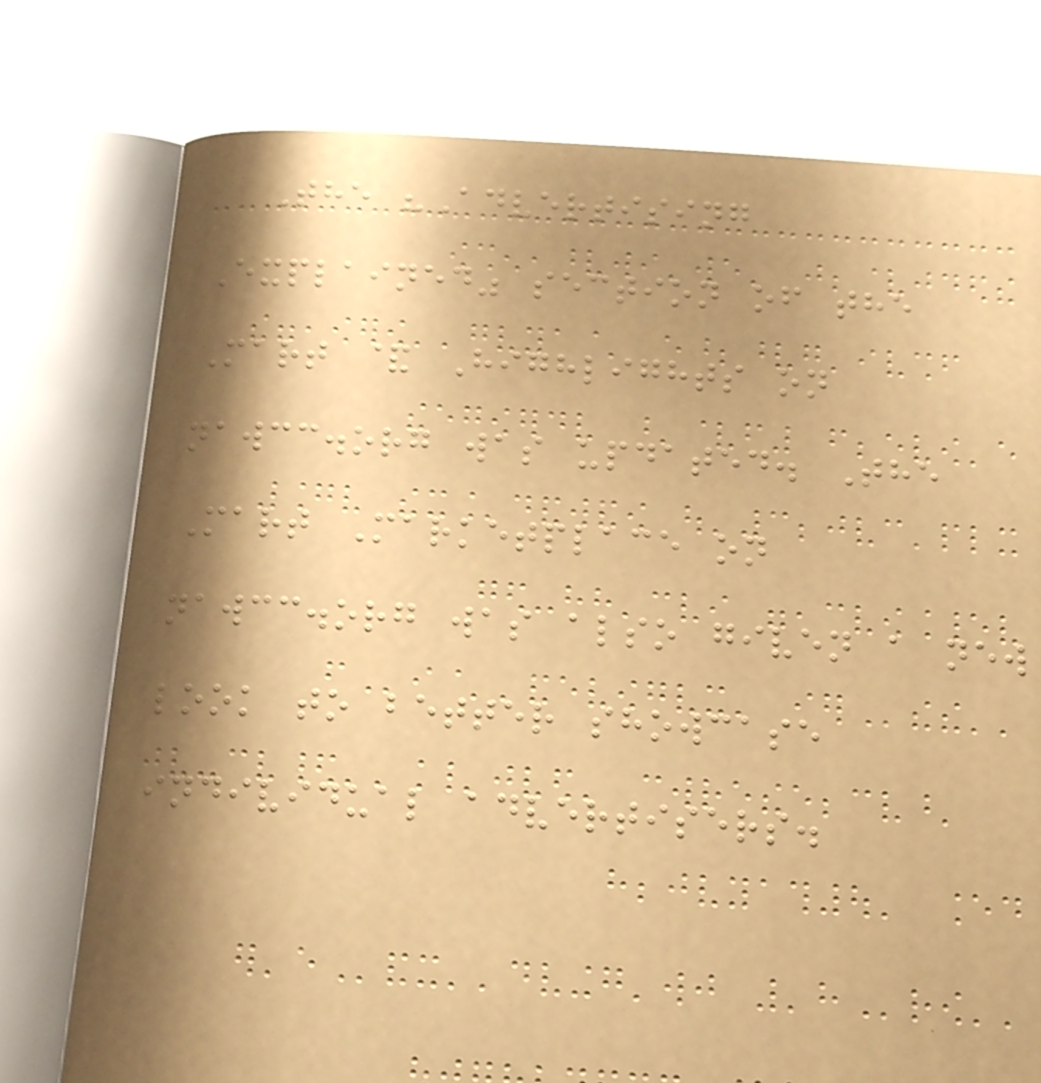The "Advertising
Explained" section of the
Mart & Highlights on
nawcc.org was updated. The
Mart Marketplace on
nawcc.org was also given a new
look to better showcase
individual advertisers.
